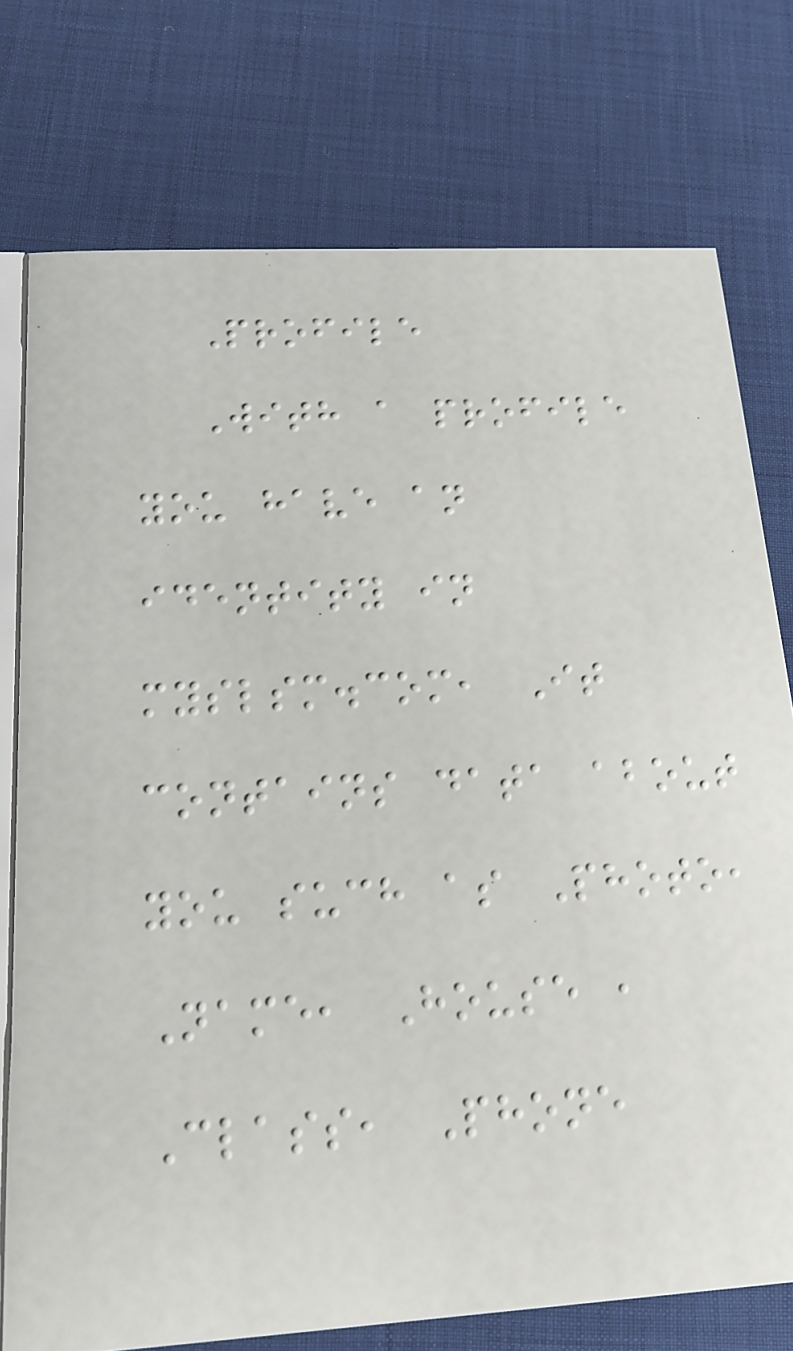Profile
With a profile
you have an
identity in
myslsm.com, It
contains data about
you such as Photo,
Name, House ,
Class, Phone
